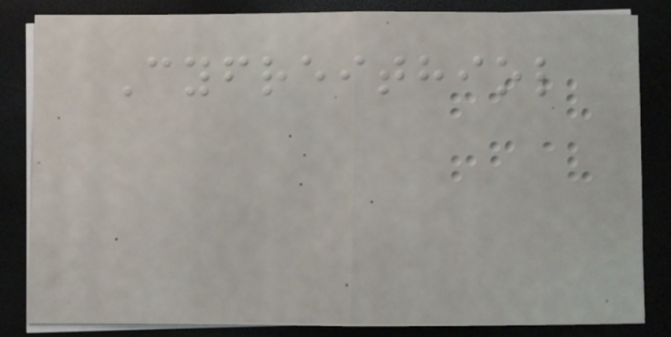Cyfreithiol
